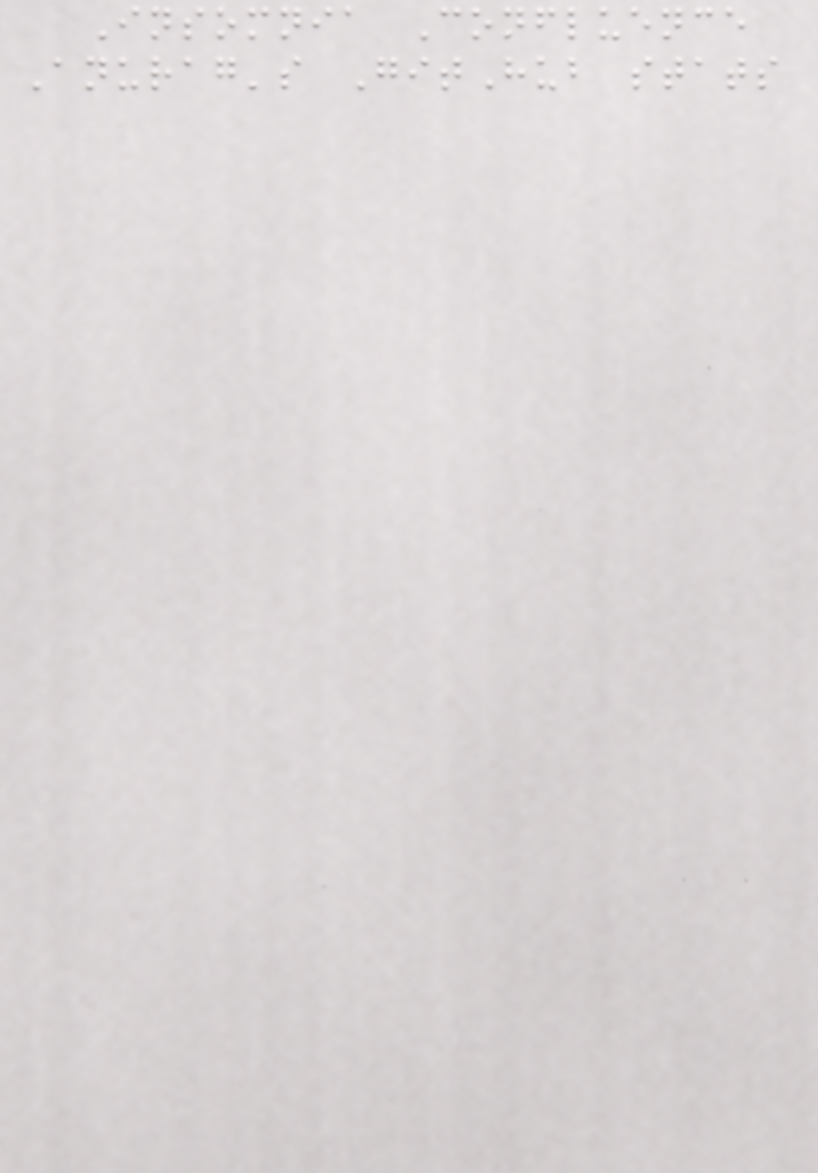Insomnia Confluence
Anurag's GitHub stats
